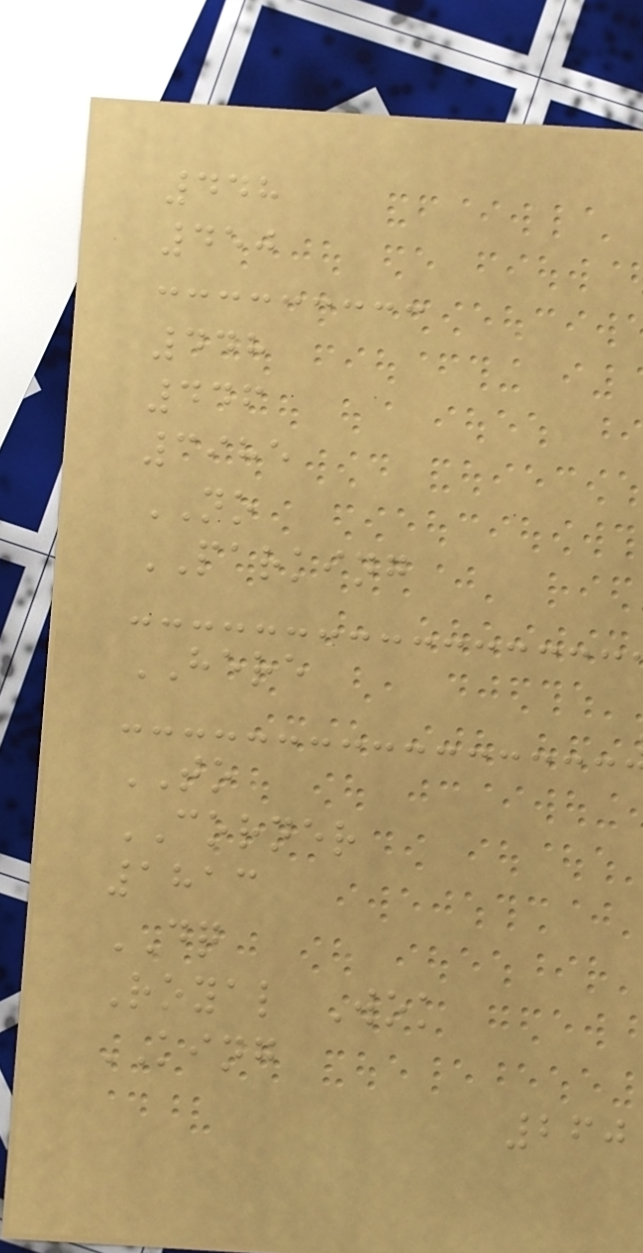448
450
448
446
3985
NO
PARKING
HERE
TO
CORNER
1813
DQ
Royal Wok
KING
260
